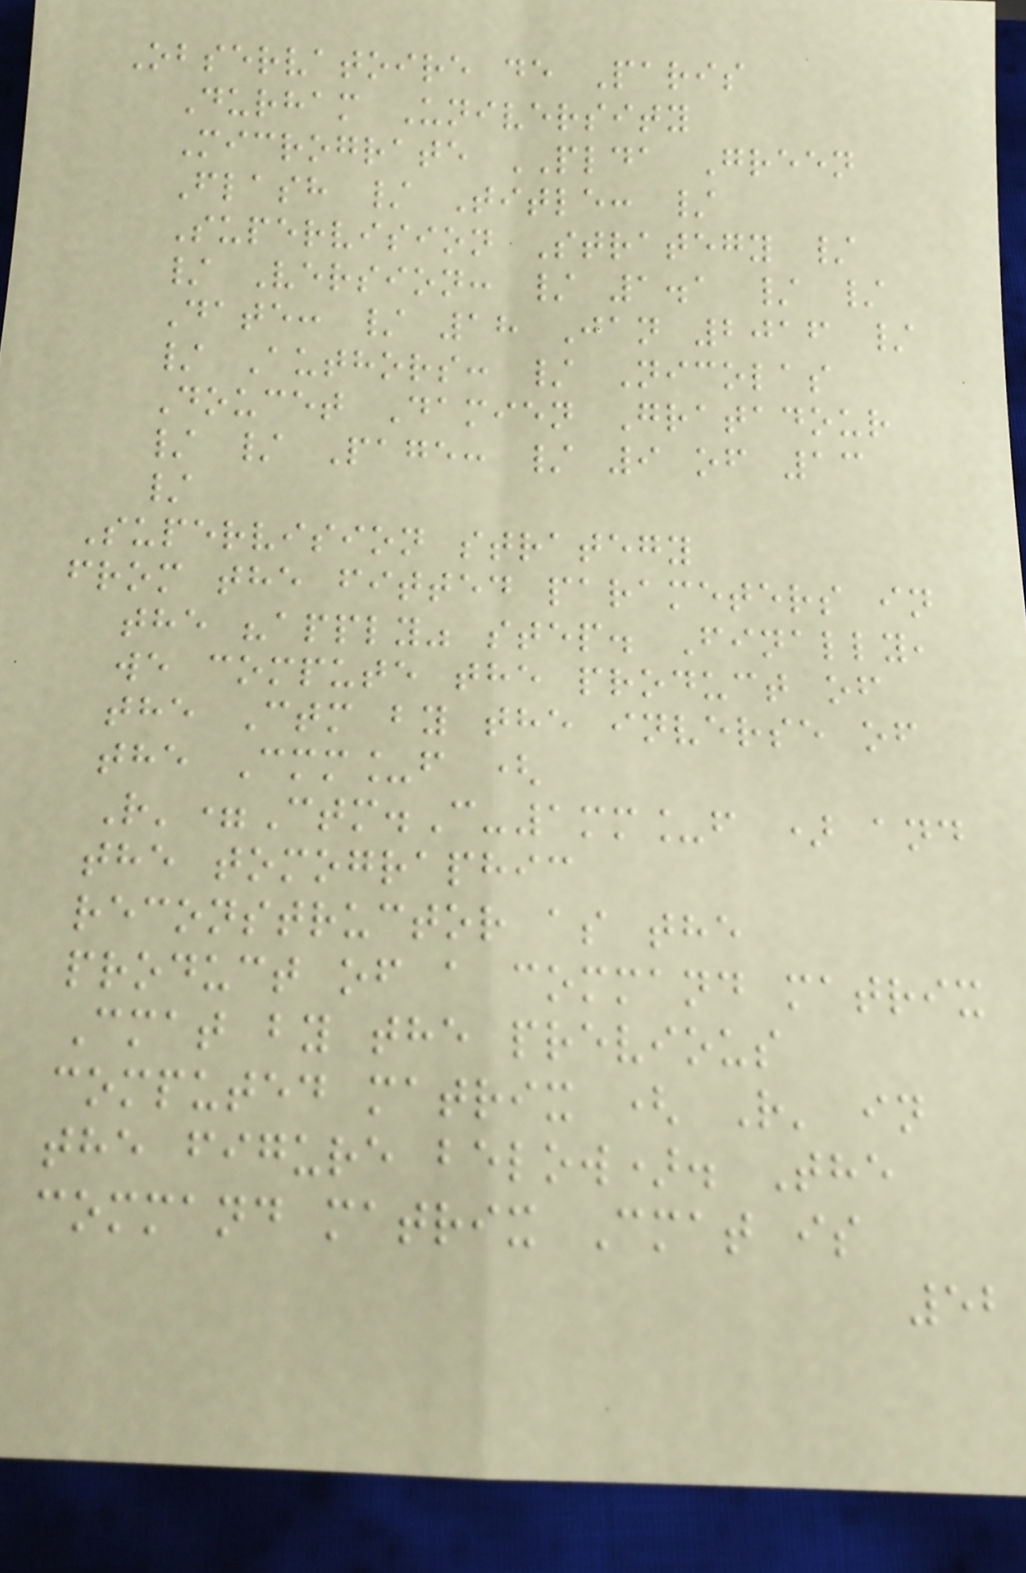Observatoire de Paris
Durham University
Micrograte PLDA Green
Flash / Title: /
Supervision Strategy /
/ Version: / 1.1 / /
Date: / 18 Jan 2016 /
/ Authors: / Nicolas
Doucet Damien Gratadour
/ / Page: / 9 of 13
/
Supervision strategy
from the fitted parameters in
the "apply" step. Finally,
we compute the product of
the Ctm by the inverse of
the Cmm_f (
R'=Ctm.C-1mm_f ) and
the tomographic
reconstructor as the
product of a command matrix
Cmat by the previous
computed matrix ( R' in
the figure below). The
command matrix Cmat is
52
